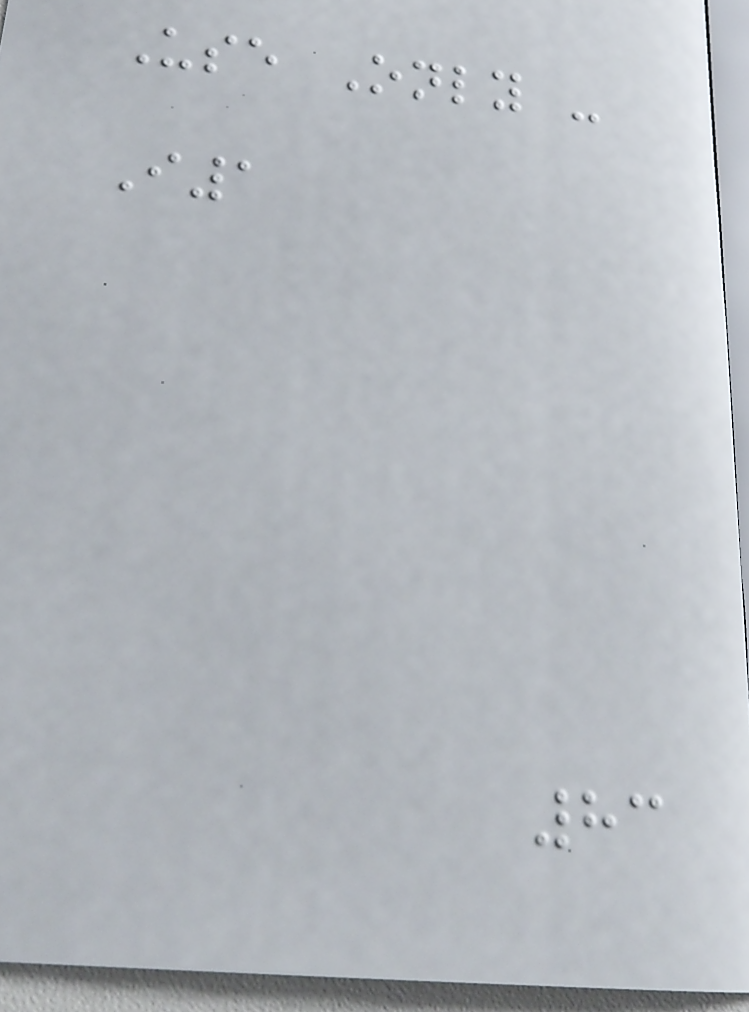Use Only -
I1
83
